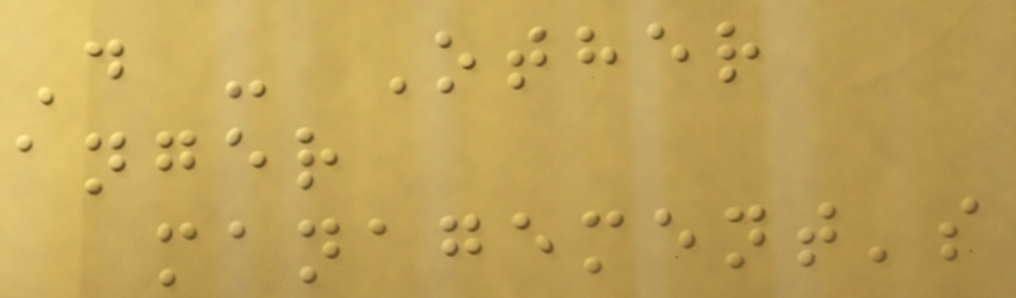D - Other
anger
management's
